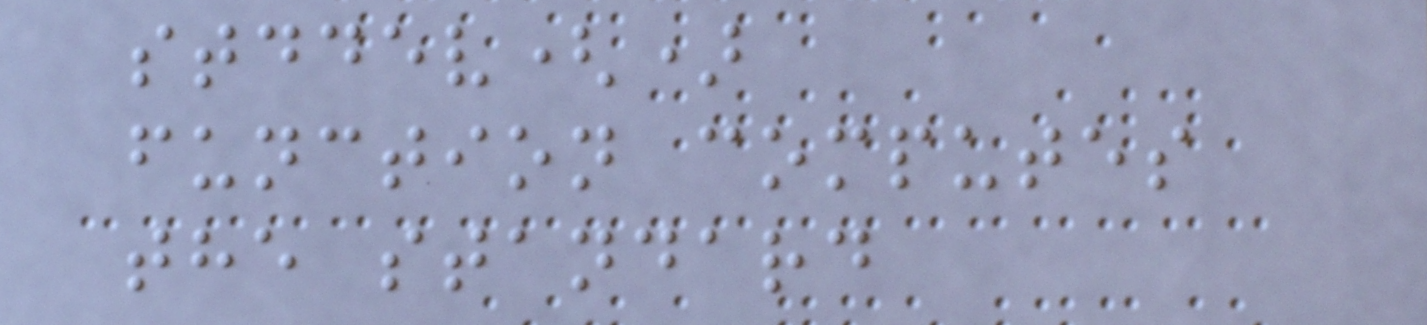stddev()
function computes
the standard
